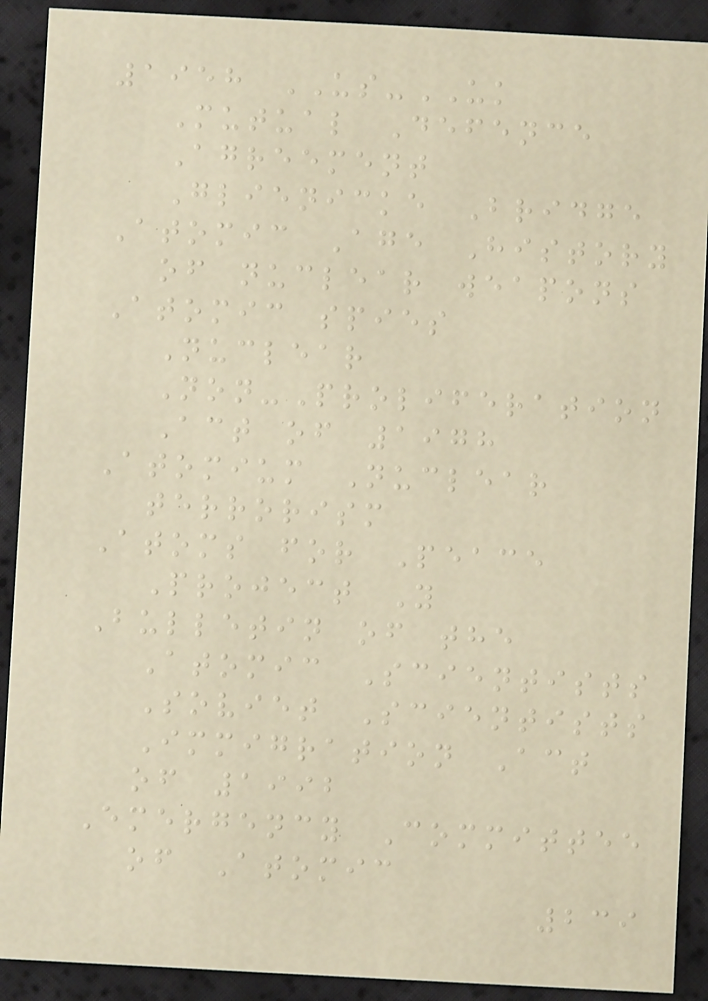1958 US-UK
Mutual Defence
Agreement
Glienicke Bridge
Atomic Age History
of nuclear weapons
Atomic spies
Nuclear
Non-Proliferation
Act of 1978
Atomium Nuclear
terrorism
Atoms for Peace
Project Y
Bulletin of the
Atomic Scientists
Soviet Scientists
Immigration Act
of 1992
Emergency Committee
of Atomic
239
